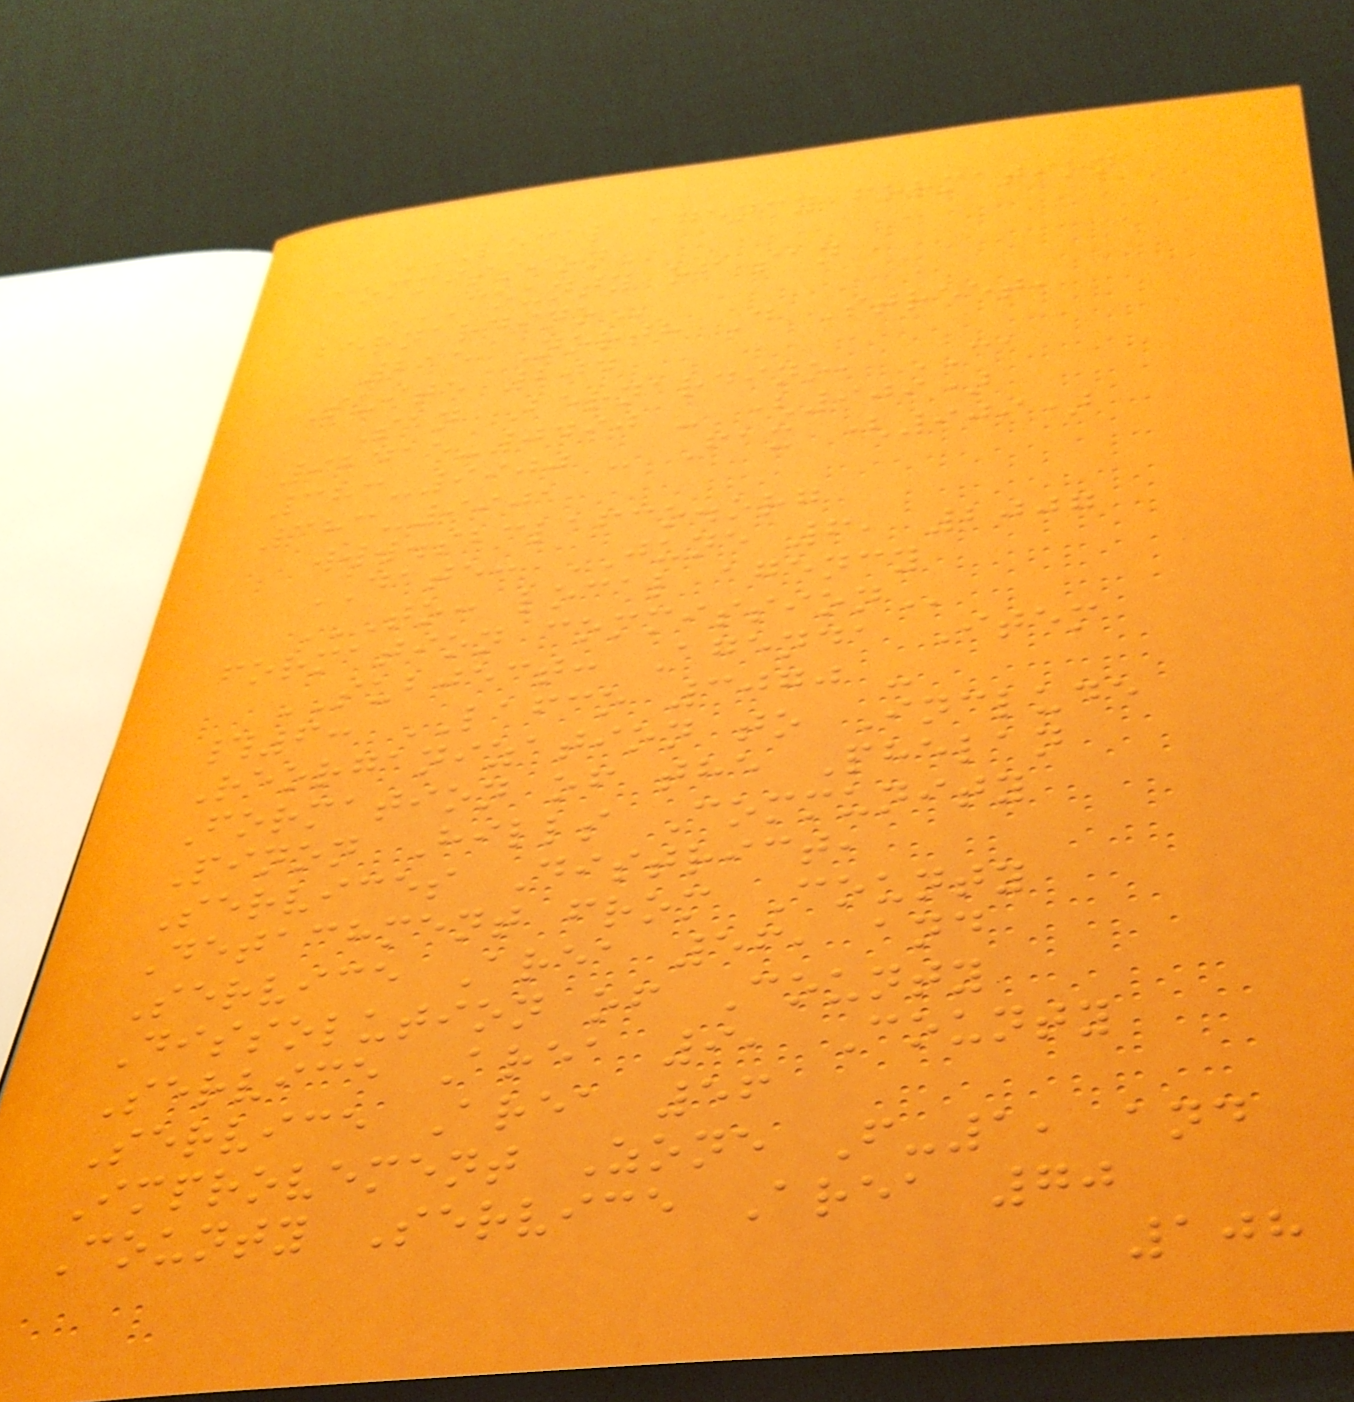LOCAL AGENCY FORMATION
COMMISSION
COUNTY OF SAN
BERNARDINO
215 North D Street,
Suite 204
San Bernardino, CA
92415-0490 - (909)
383-9900 - Fax (909)
383-9901
www.sbclafco.org
DATE: JUNE 6, 2007
TO: LOCAL AGENCY
FORMATION COMMISSION
SUBJECT: Agenda Item
#6: LAFCO 3070 -
Reorganization to Include
Formation of the Phelan
Pinon Hills Community
Services District,
Detachment from County
Service Area 56, and
Dissolution of County
Service Area 9, County
Service Area 56
Improvement Zone F-1, and
County Service Area 70
108
